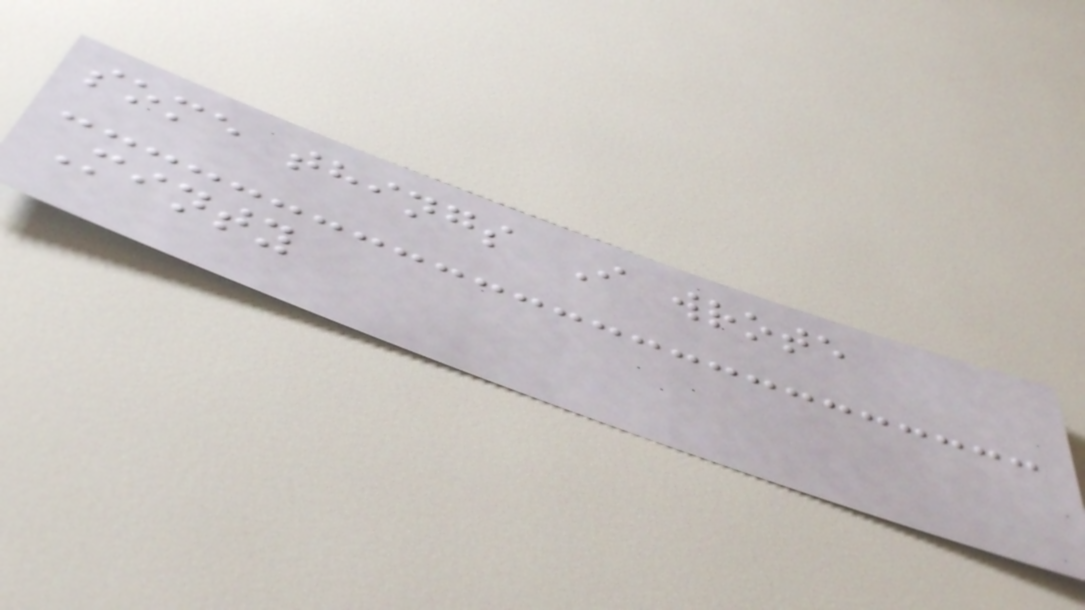some things I wrote
Minty
